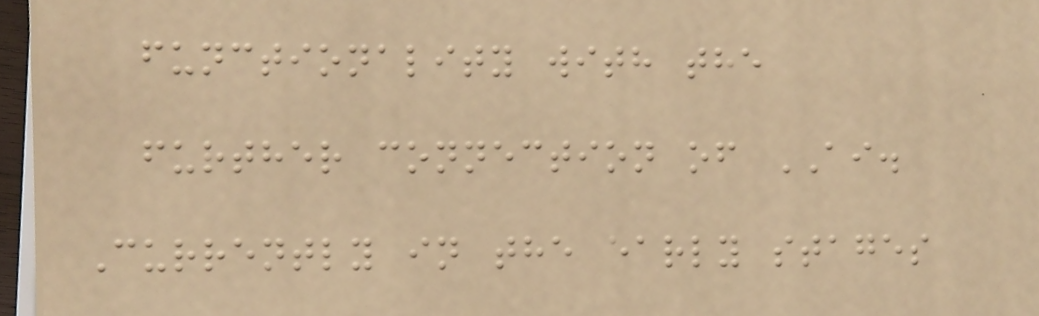functionality with the
further connection of AI.
Currently in the early stages
